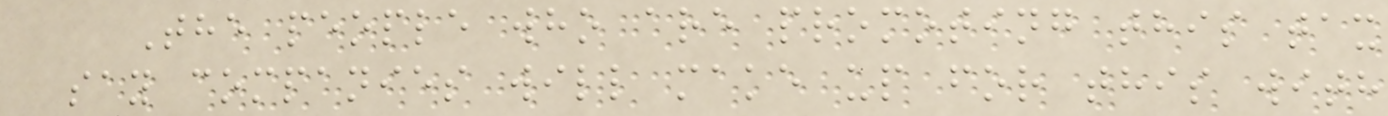The people who are promoting this tax
say companies will make up for this with
